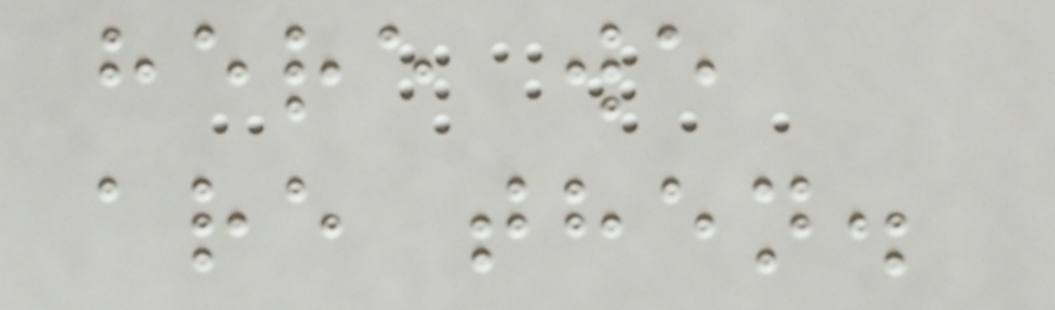here we
are then.
